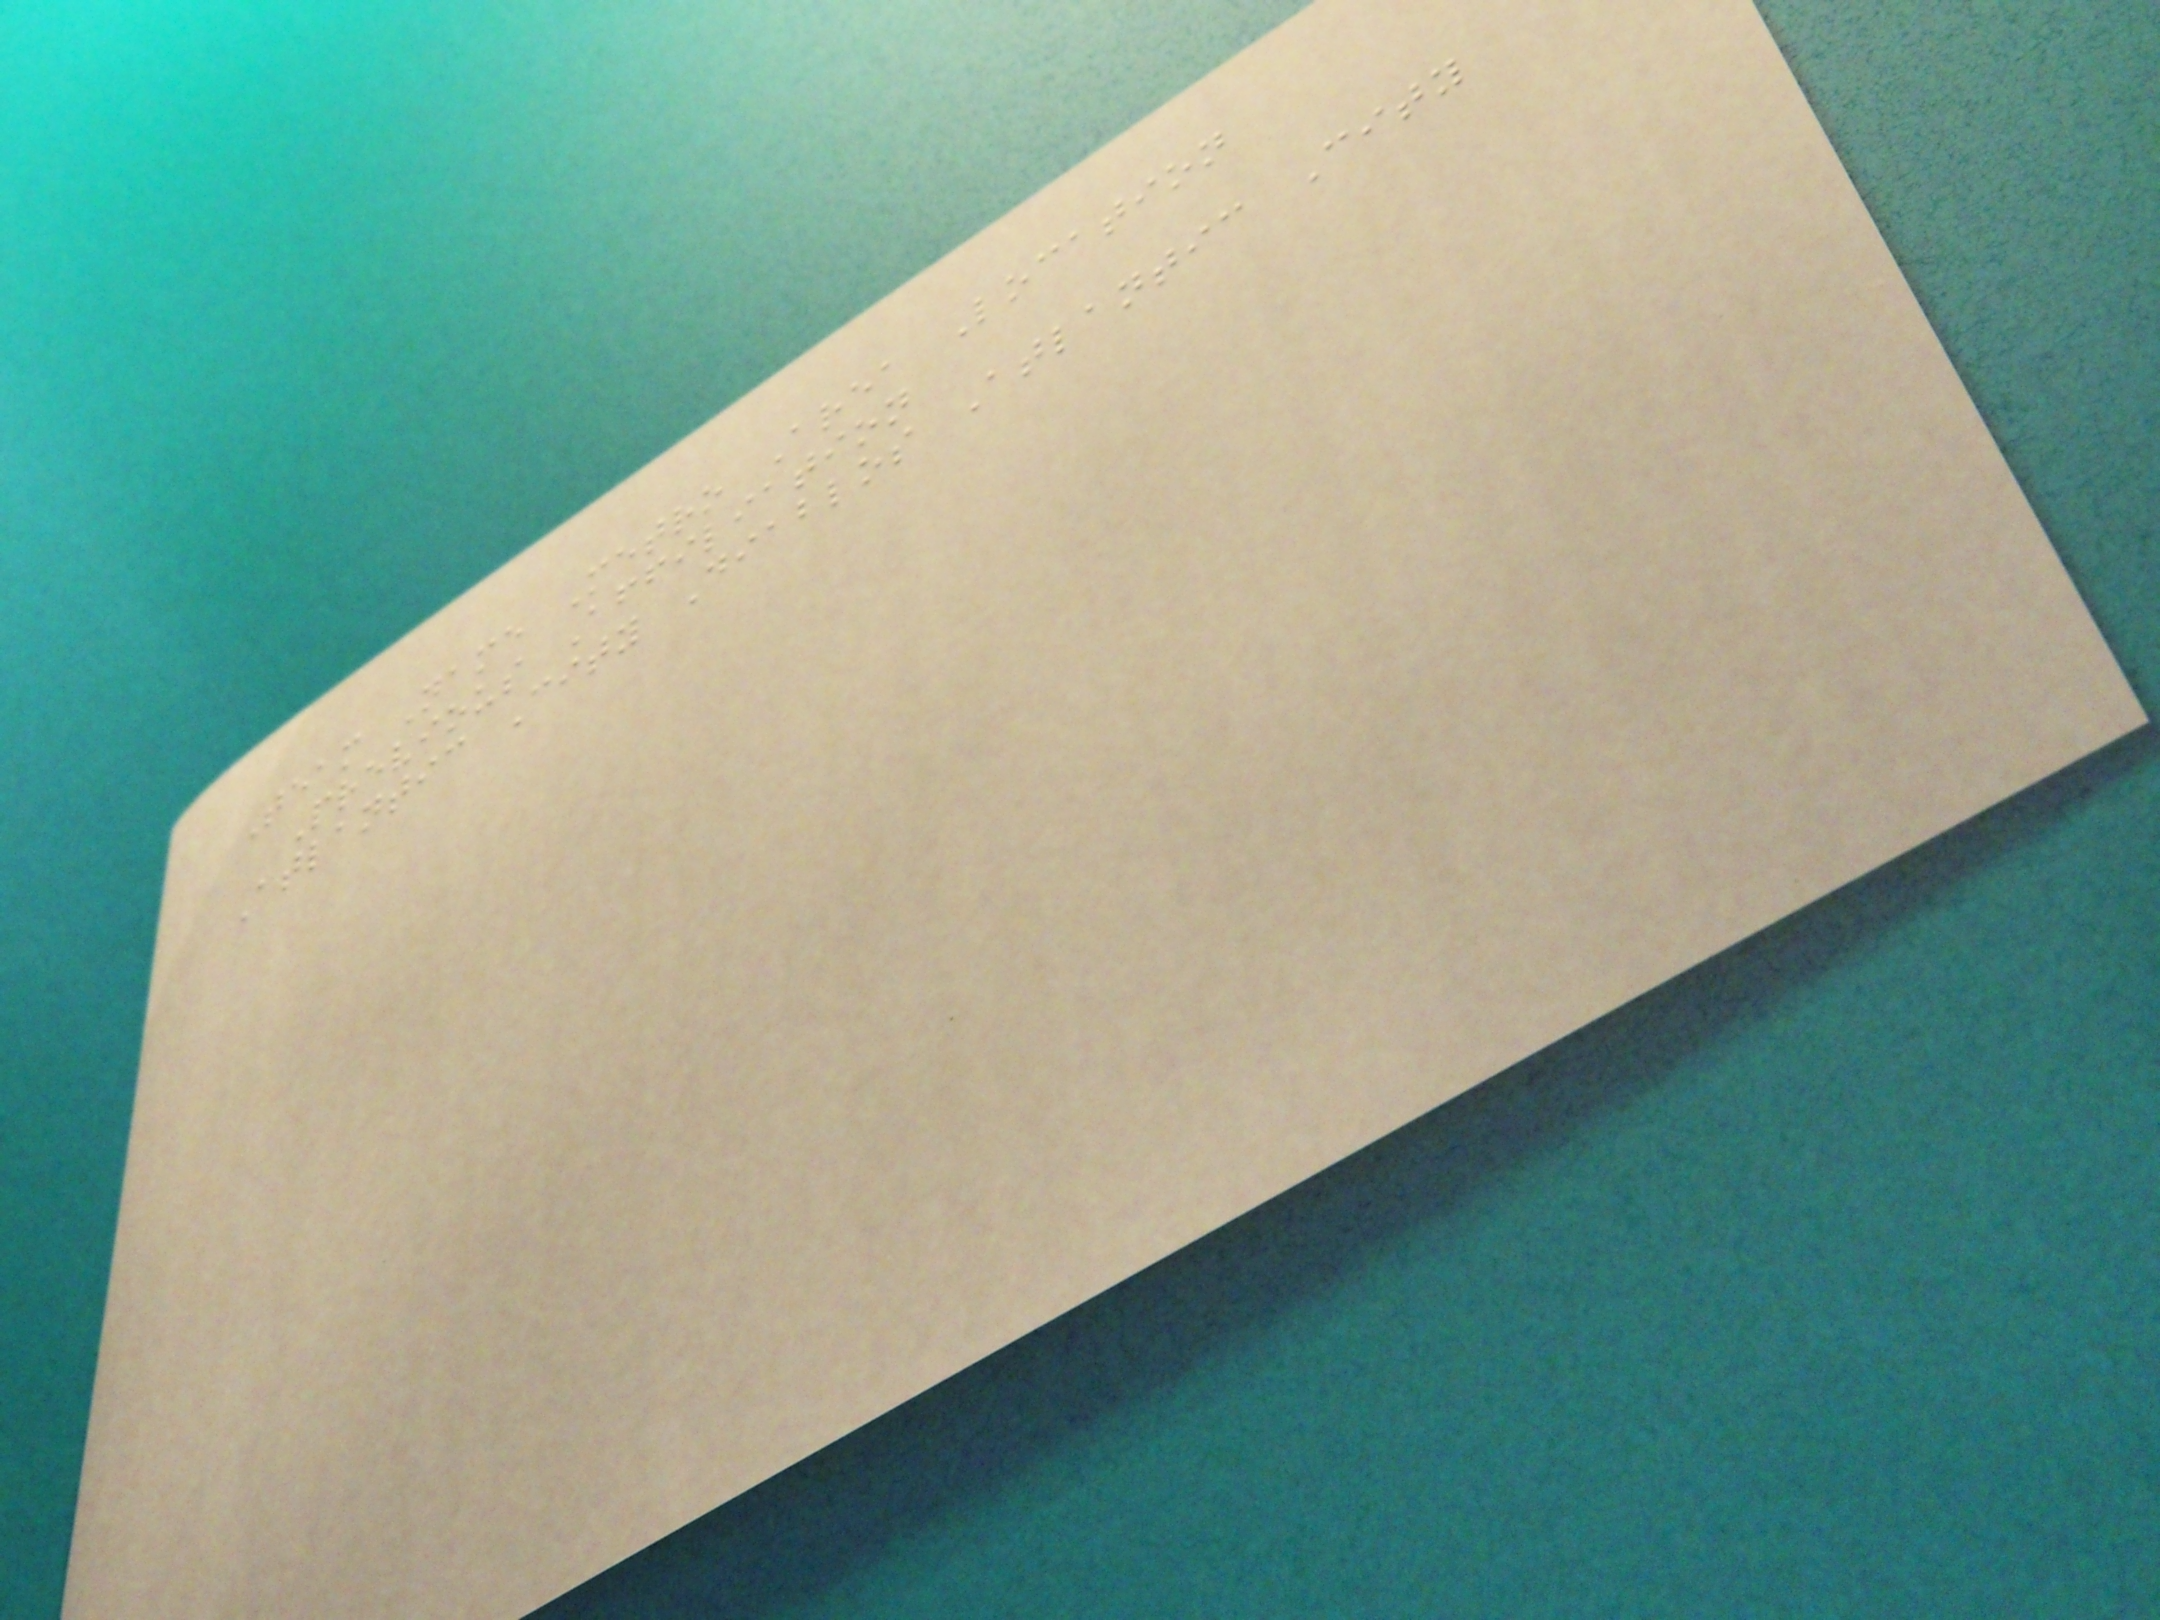Team Name Metro Area Location
Previous Affiliation
Atlantic City Diablos Atlantic City
